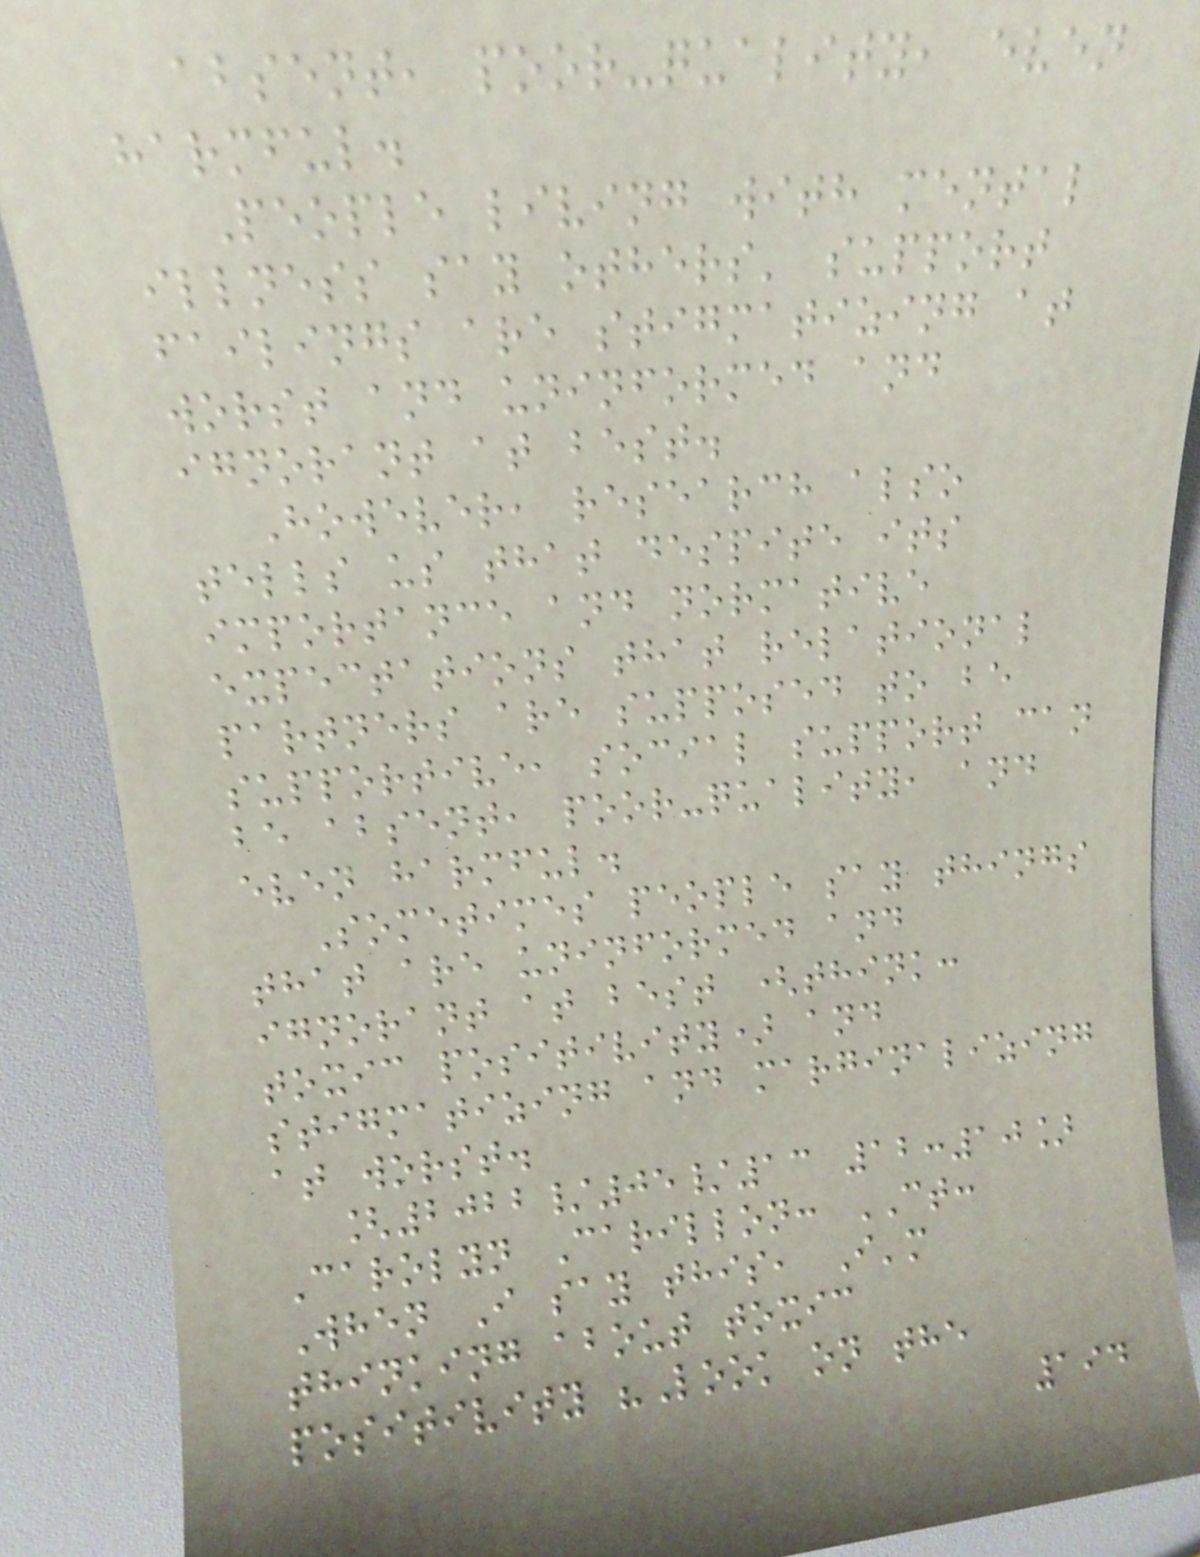absent, poor-quality, even
harmful.
People living with mental
illness say others' support
failings are stigmatizing at
worst and uninformed and
ignorant at best.
However, research also
tells us that despite its
importance and normative
expectations that relational
partners are supposed to be
supportive, social support can
be absent, poor-quality, and
even harmful.
Sometimes people say things
that are uninformed and
ignorant at best (think:
toxic positivity) and
stigmatizing and marginalizing
at worst.
[2022/05/13 12:10]
Carolyn Carillon: CT:
When I say this, I'm
thinking about toxic
positivity "Look on the
194
